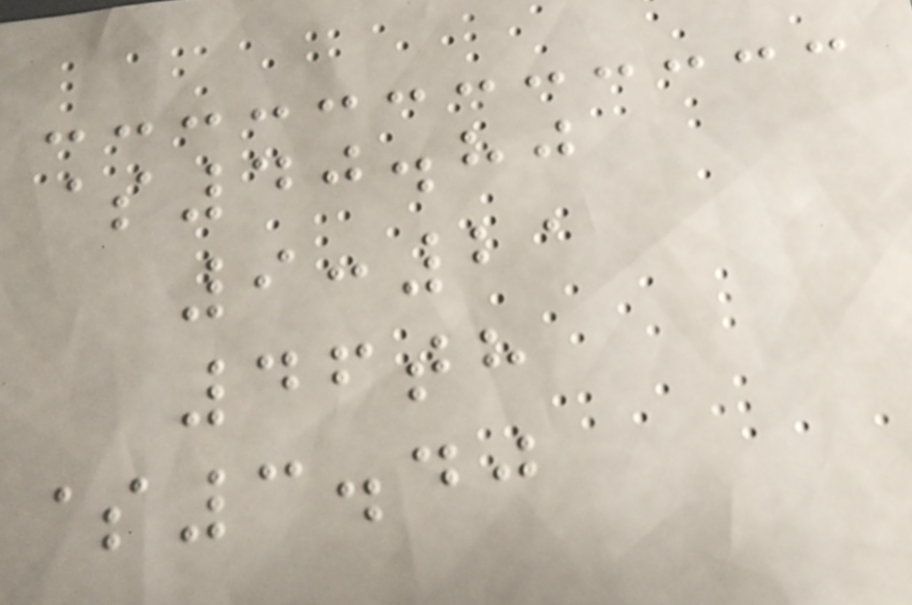$40.80
9:21
46th
$3.40
